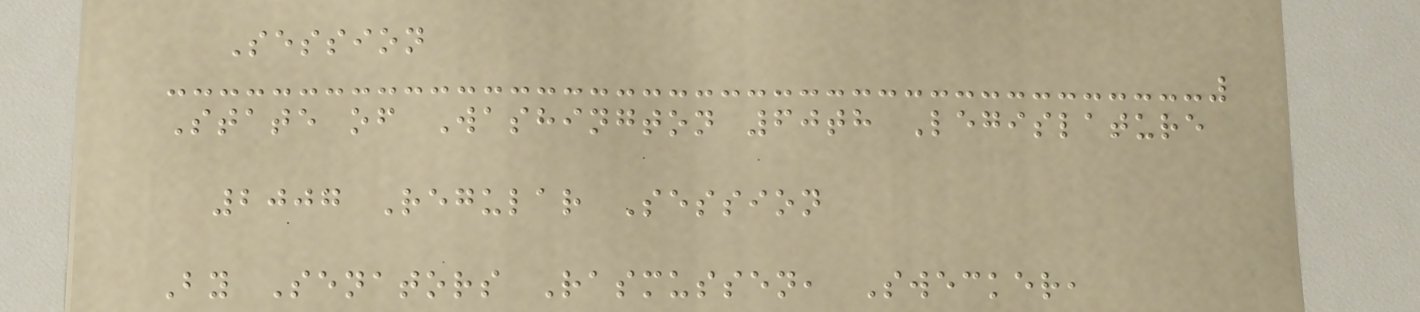Session
State of Washington 60th Legislature
2007 Regular Session
By Senators Rasmussen, Swecker,
